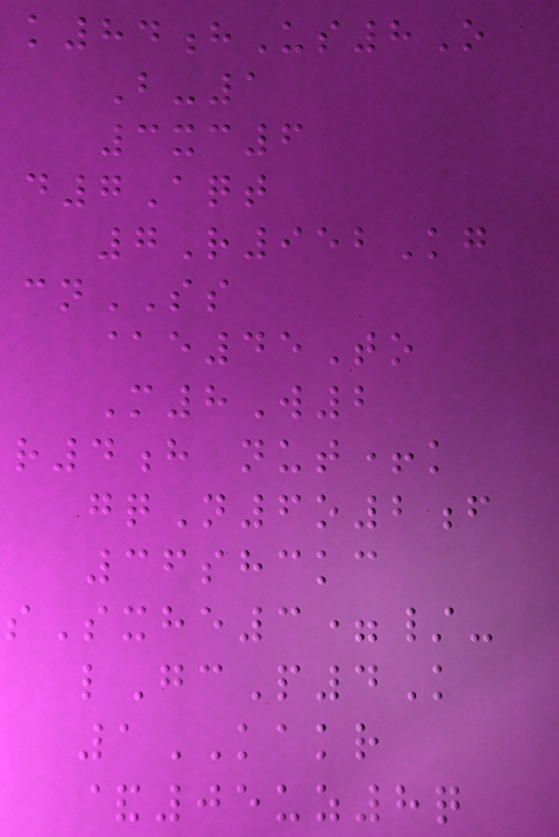k84hUs8O
B-1
3xc6
d7Aqt
7R952Kg
cnSS
@e45To
M8W2
r4h nut+k
gqN6o2f
36shckc
sSxhe3=/-
lGcP4K
1KAKR
&05uz8q
